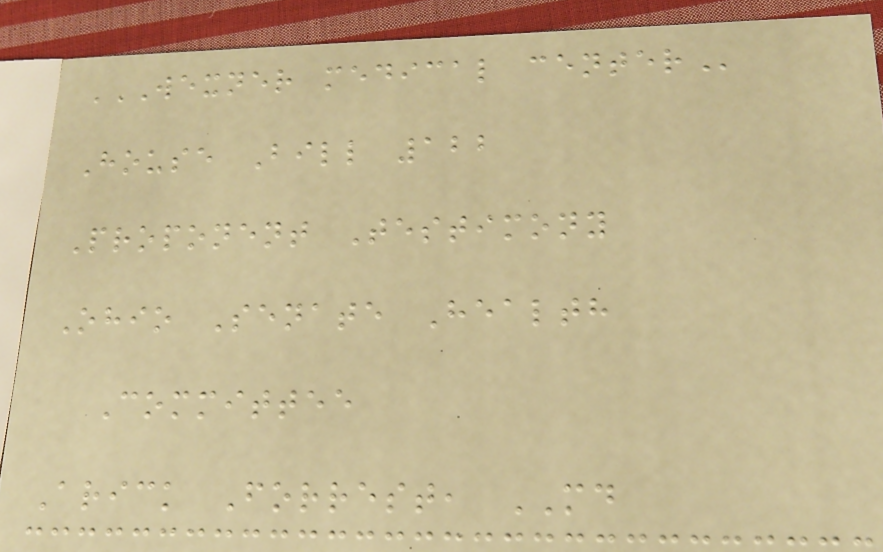WEXNER MEDICAL CENTER
House Bill 122
Proponent Testimony
Ohio Senate Health
Committee
Arick Forrest, MD
